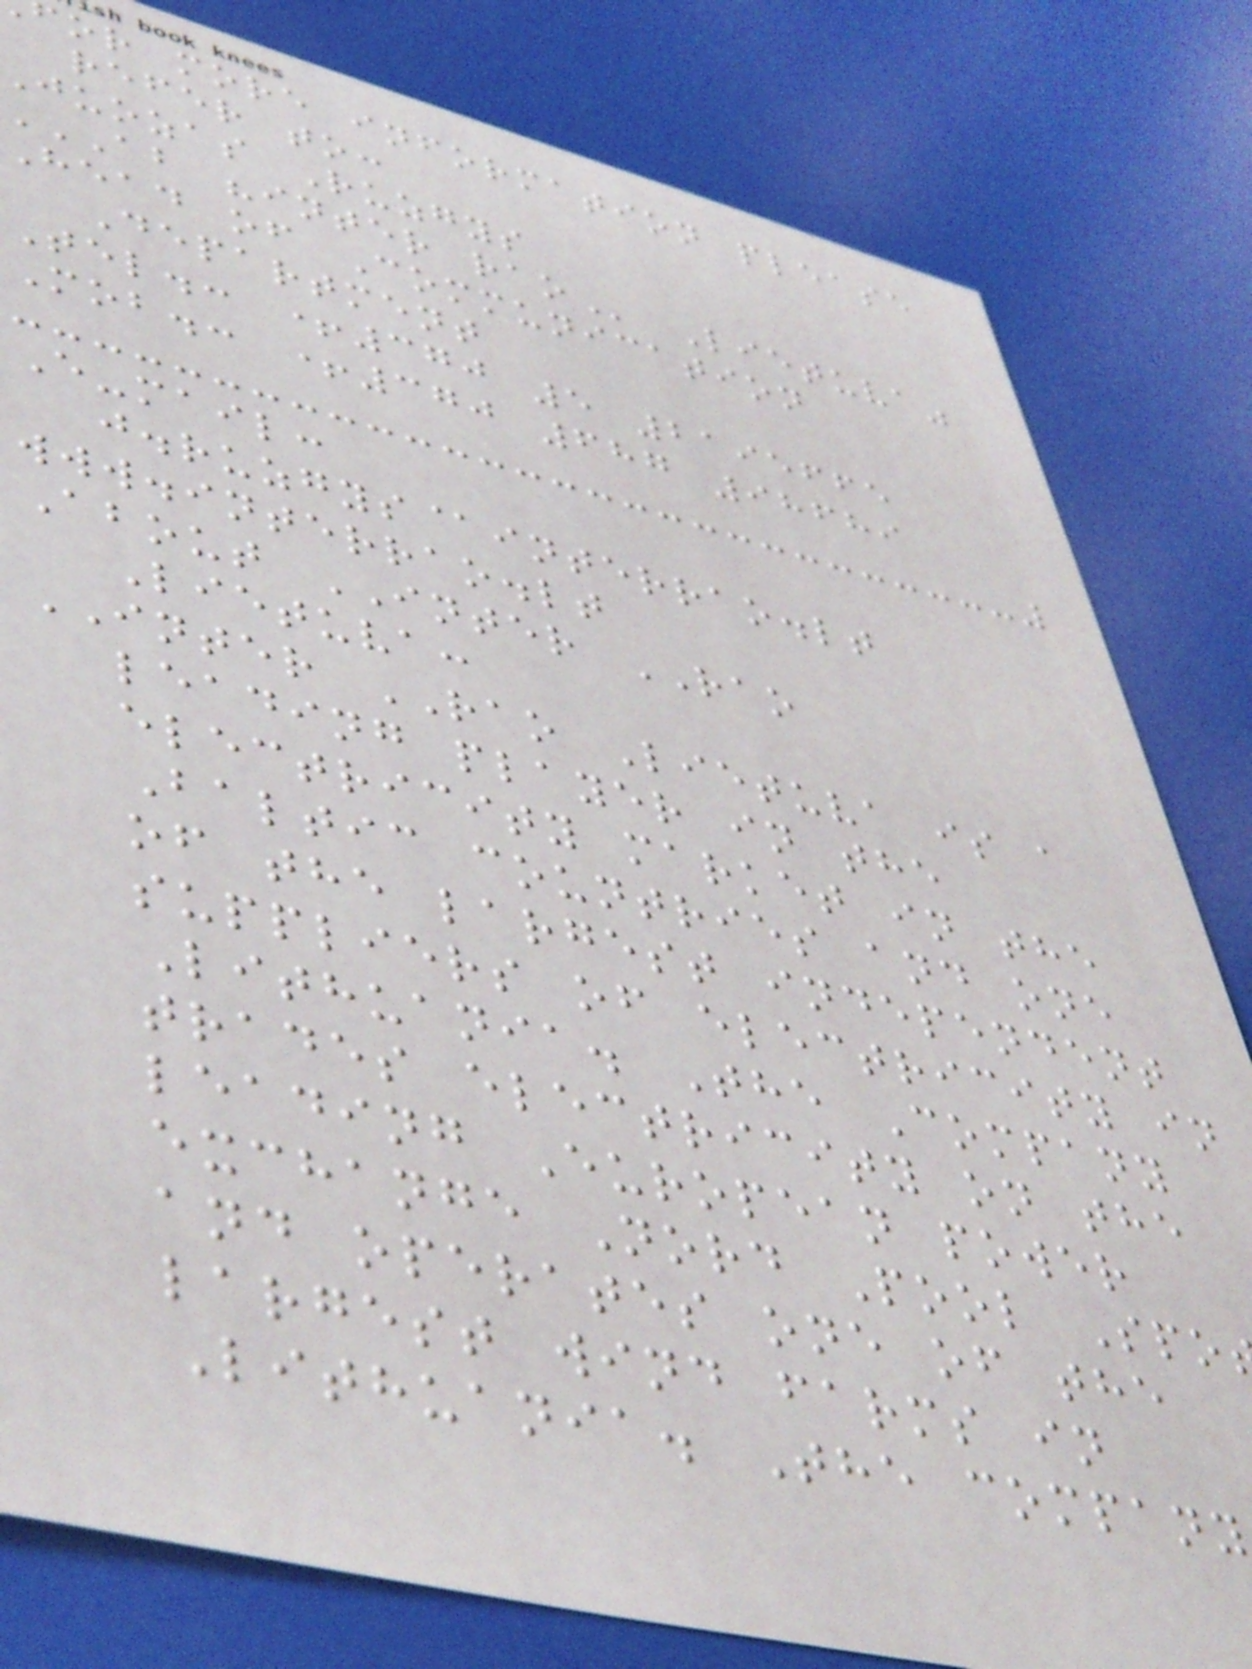or more information please
refer to:
juozas Ruzgys
AB "inter
Head of Communication
Department
Tel.: +370 5 2195665
Mob.: +370 687 98689
E-mail:
j.ruzgys@interrao.lt
www.interrao.lt
About INTER RAO
Lietuva:
INTER RAO Lietuva is a
leading player in the
electricity market in the
Baltic countries and one
of the largest independent
suppliers of electricity in
Lithuania. The Company
trades electricity on the
leading European power
exchange Nord Pool Spo
and operates one of the
largest wind farms in
Lithuania. The company
